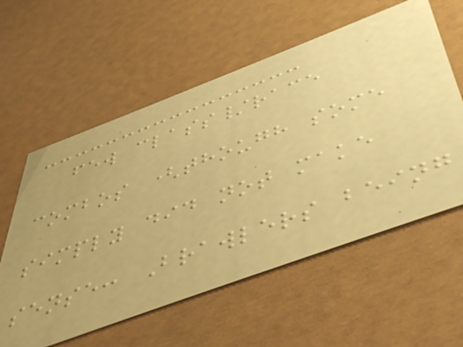few class/race
combos (though some
simply did not make
sense: Brawlers being
